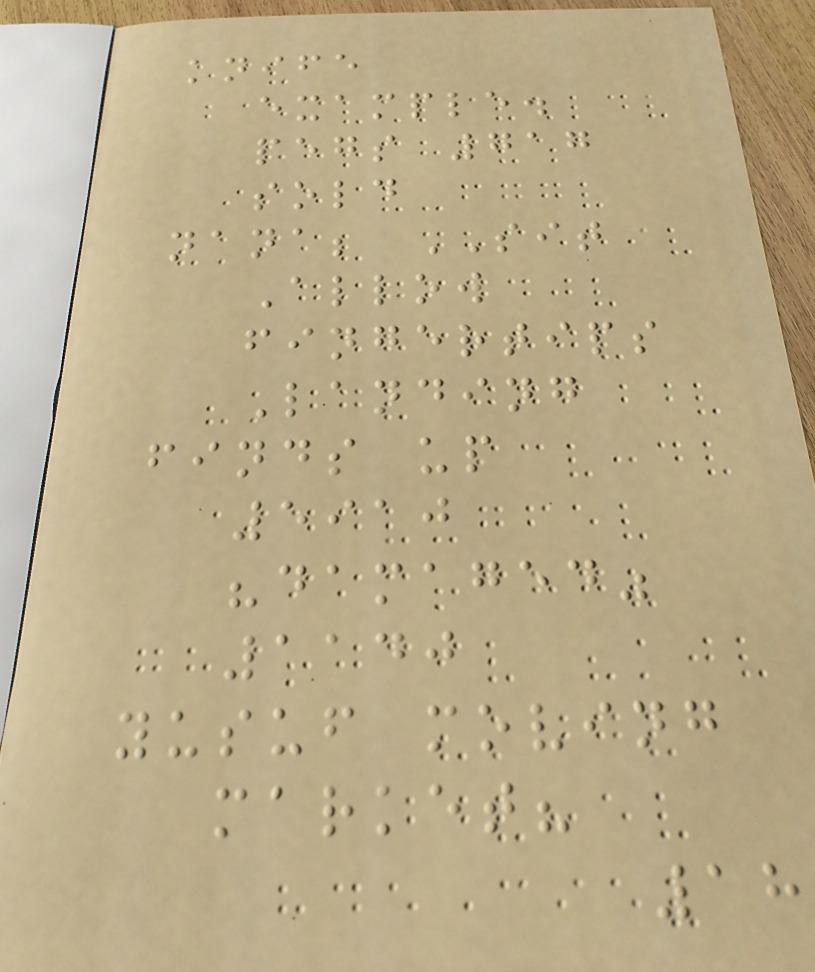knife
example.
pegs 717
sold
nana; SIT
Allow
fingertips
Landing
finds up
5910
"damaged"
1140
yusuf moving
market?
18
